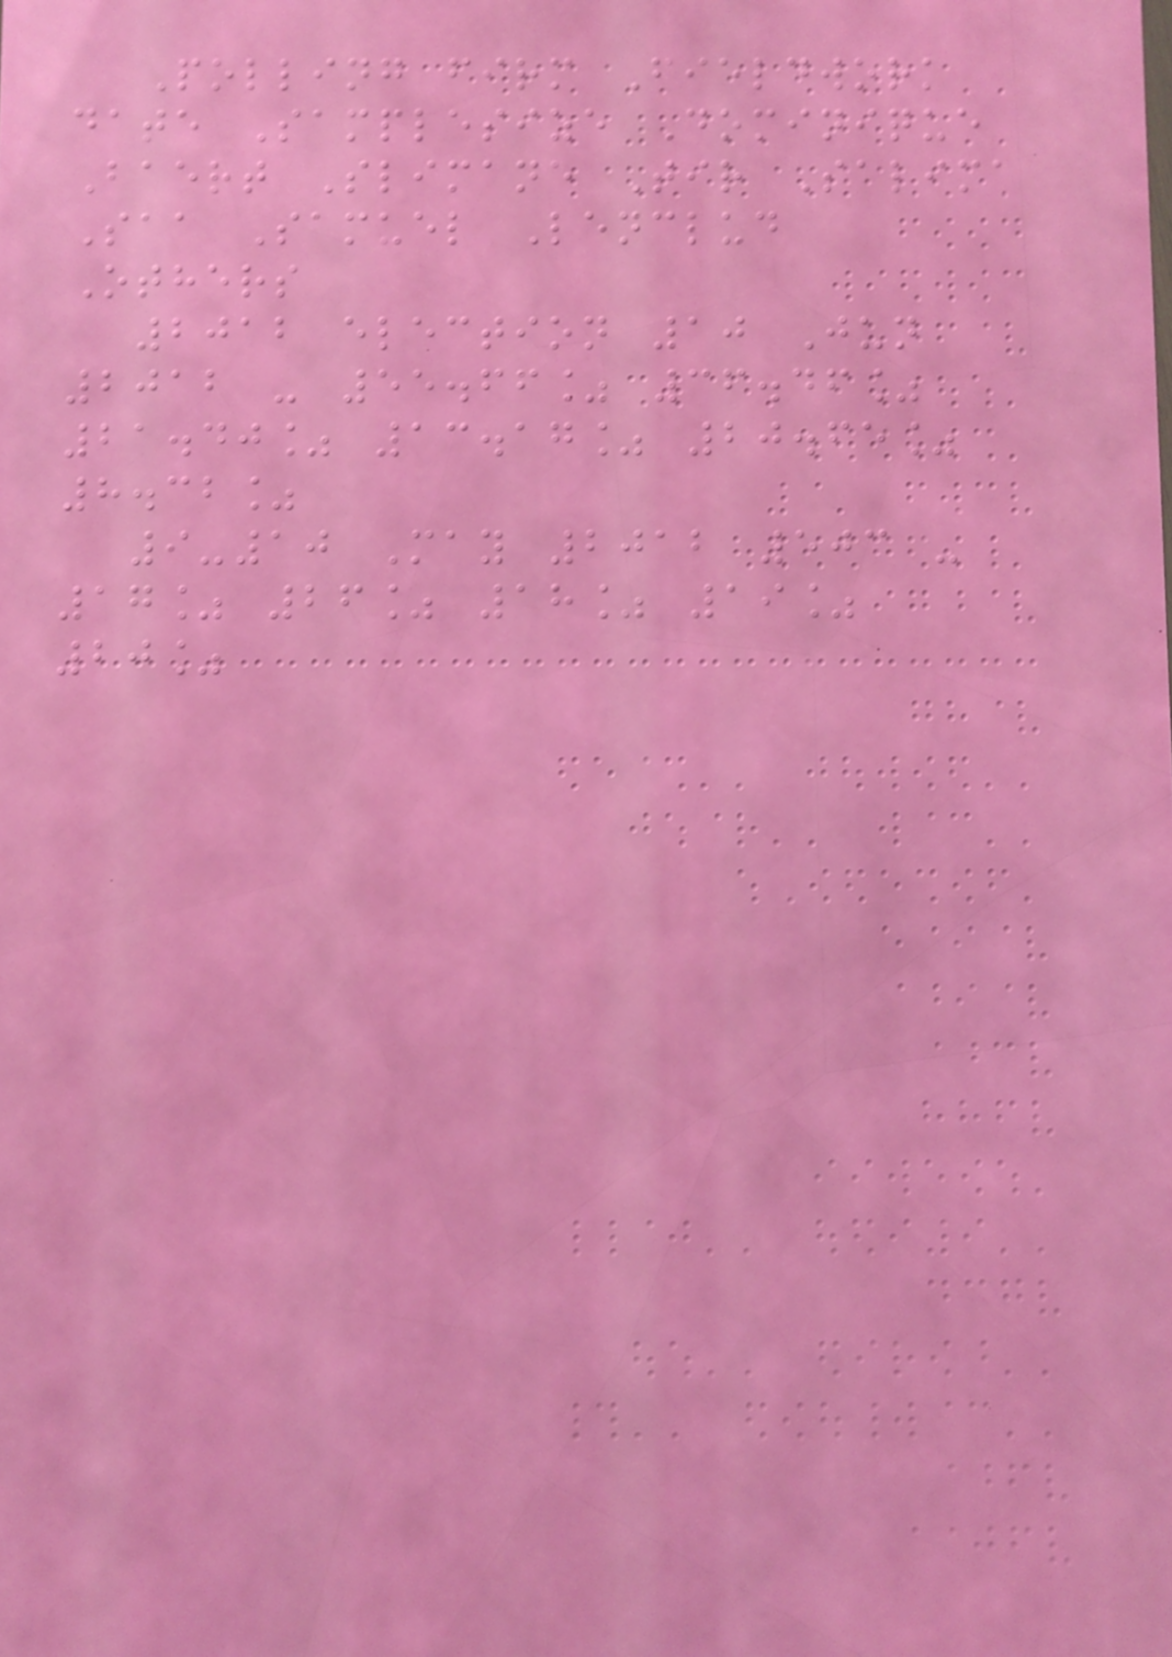Polling firm Fieldwork
date Samplesize Dominique
Baert Slimane Tir Salima
Saa Samuel Lenclud
Others
2012 election 10 Jun
2012 - 55.66% 36.46%
21.40% 13.17% 20.65%
8.32%
9-10 May 2012 503 -
17% 26% 18% 19%
20%
